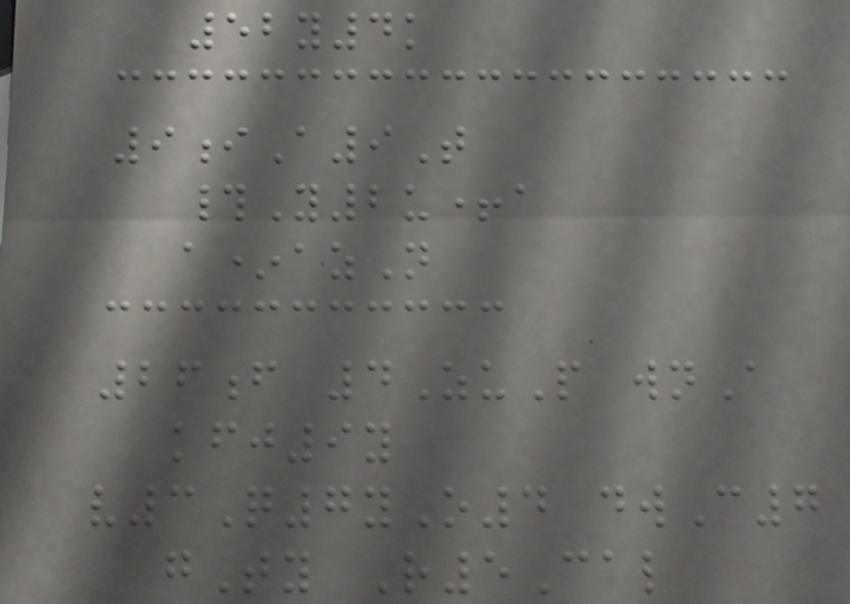52y4k
9iA9T
#Y2u+a
a*azN
26f 4ZuP wnA
kfj9y
v3Q7yO4 dwC7
gTy R5Cal
